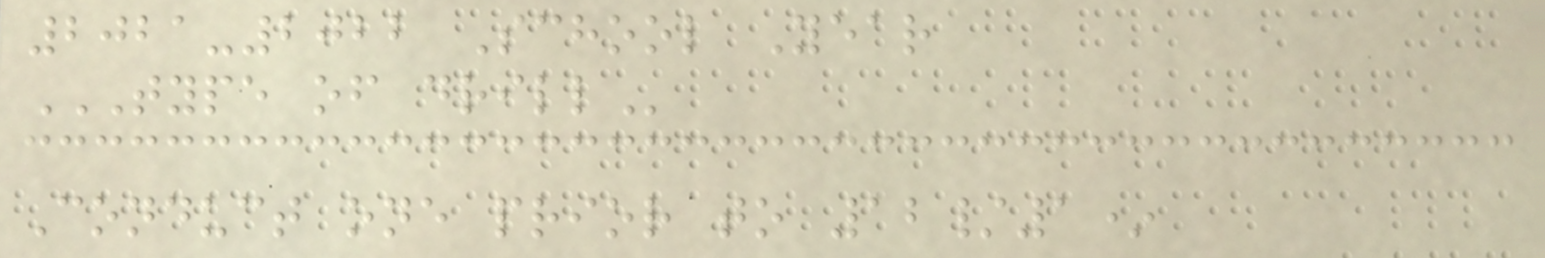2021-2022 School Year
TYPE OF DRILL
Conduct one prior to 12/1*
